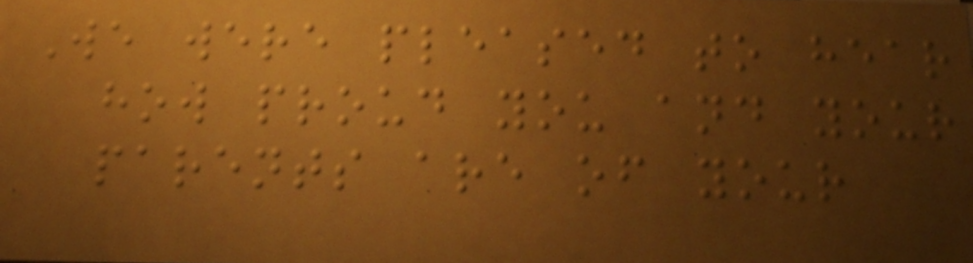We were pleased to hear
how proud you and your
parents are of your
